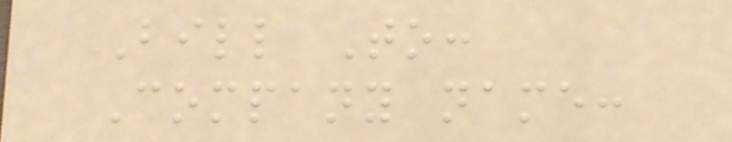Bill To:
Company name:
